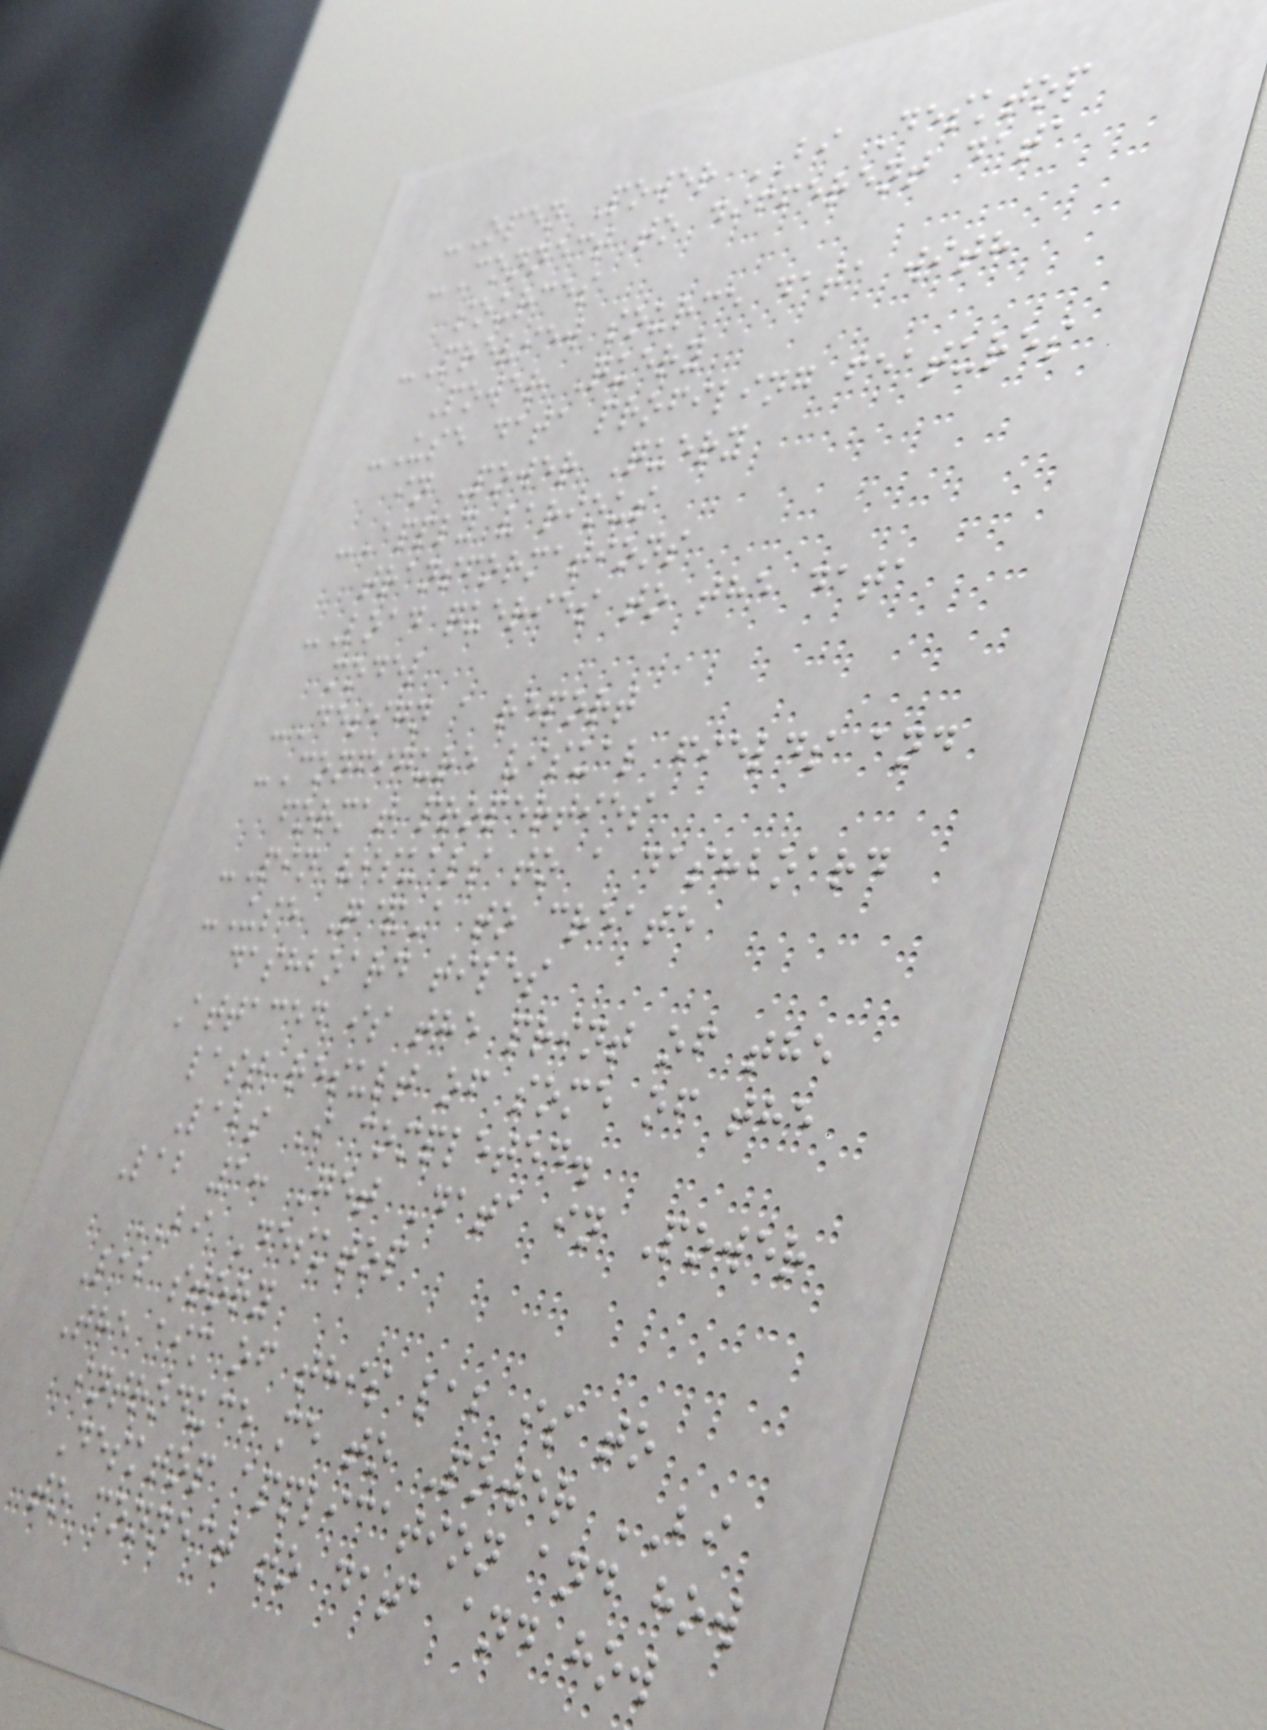-Open Power BI Desktop
-Connect to different data
sources
-Preview source data with
Power Query
-Use data profiling features
in Power Query
-Apply various
transformations
-Load queries to the data
model
-Design a report
-Configure visual fields and
format properties
-Pin visuals to a dashboard
-Use Q&A to create
dashboard tiles
Attaced is the print of the
last result of some of the
Labs I completed.
Lab 1: Get Data in Power
BI Desktop
Lab story
The aim of this lab is to
introduce me to Power BI
Desktop application and how
to connect to data and how
